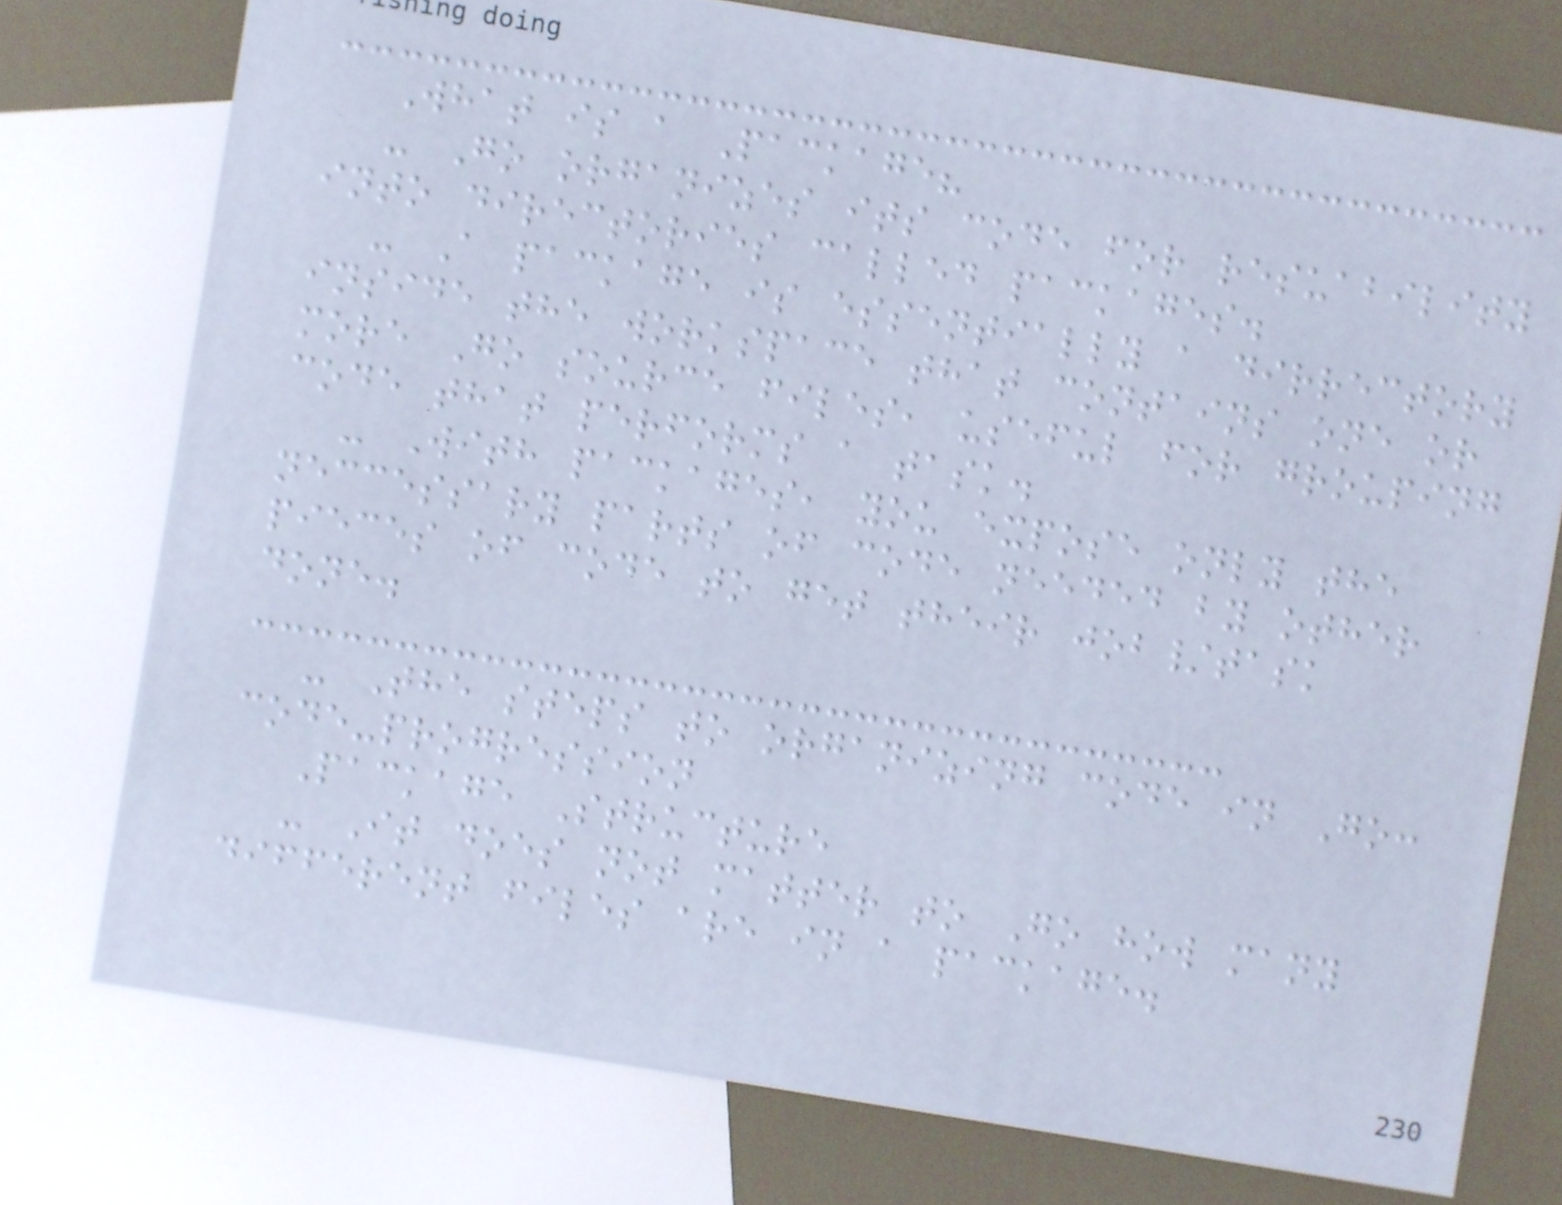What is a Package?
- Go organizes its code for resuability
into directories called packages.
- A package is essentially a dirrectory
inside the workspace that contains one or
more Go source files, useful for grouping
code that performs a task.
- With packages, you expose only the
neccessary parts of code needed by other
pieces of code to get their job/task
done.
- The steps to organizing code in Go:
code-progression
Package Structure
- It does not matter to Go how many
different files are in a package.
